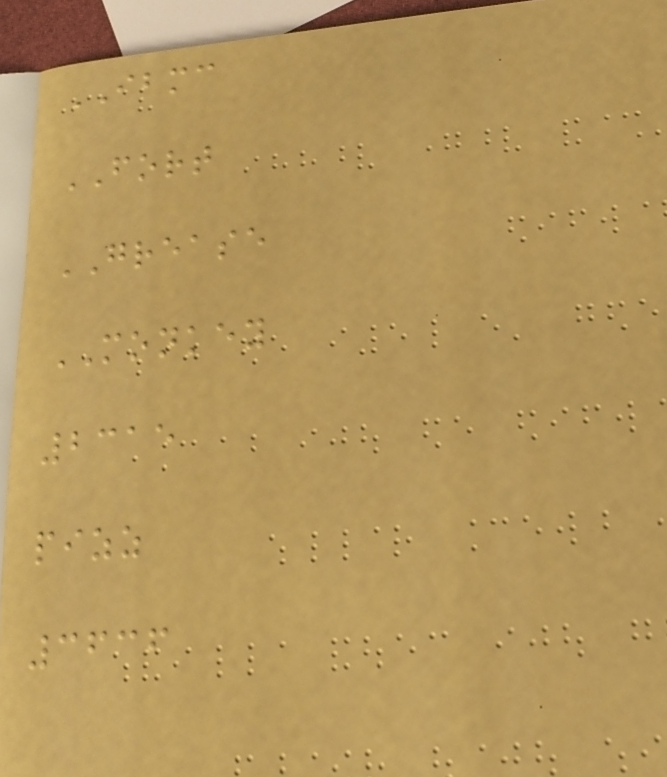IBMC
FORT
GREASE
MONKEY
2315
pizz
3636
